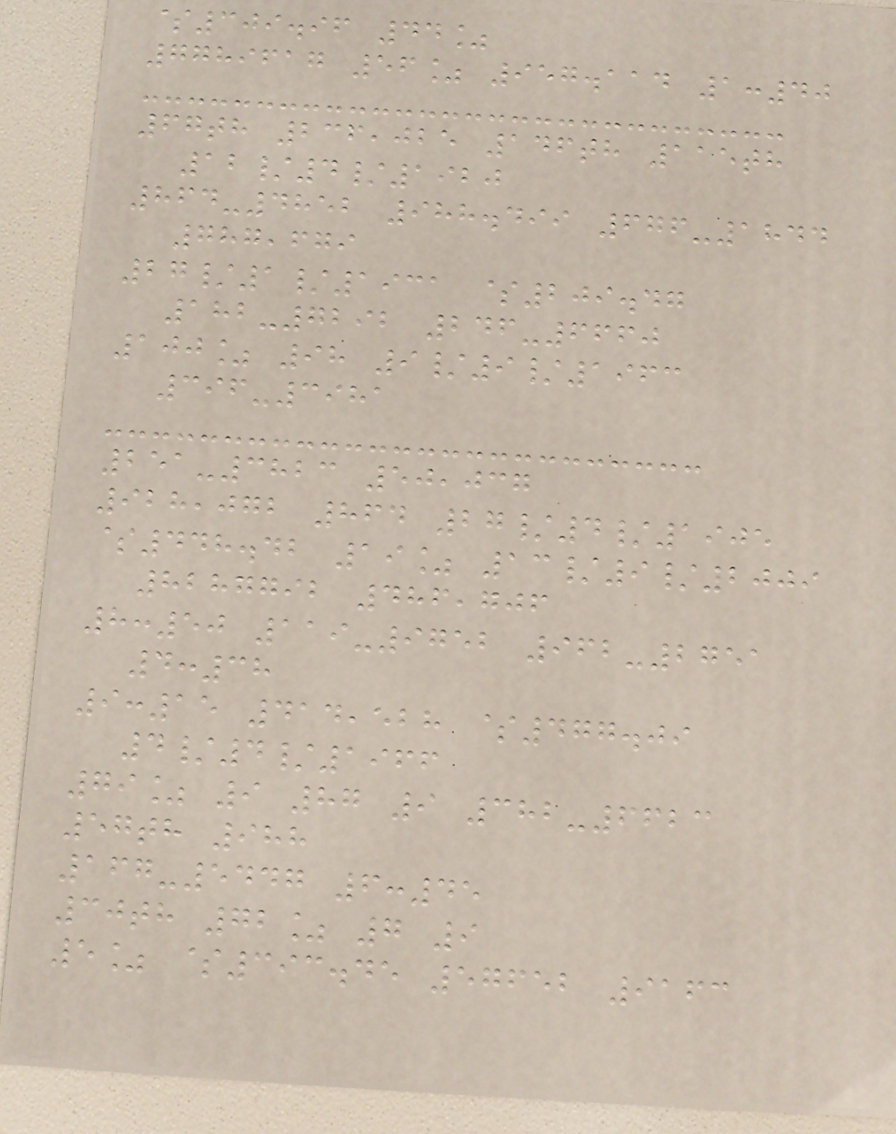$309.96 44%
7789617 56% 957.114 1:40
67th 236,025 146th 115th
12/4/1920
864-4852 988.499 676-1844
787,679
27/1/1931 $209.47
182-7292 246-6660
100% 98 9/9/1963
396-3981
251-3823 50,037
928,072 864 27/4/1905
$448.42 19% 13/9/2009
8287792 486,706
8:50 119-9752 962-2751
4:38
9:15 414,528 $477.09
4/4/1966
79% 9 87 9 382-6623
57th 988
167-5447 6:45
30th 72% 7 9
5% $393.45 57652 9163
